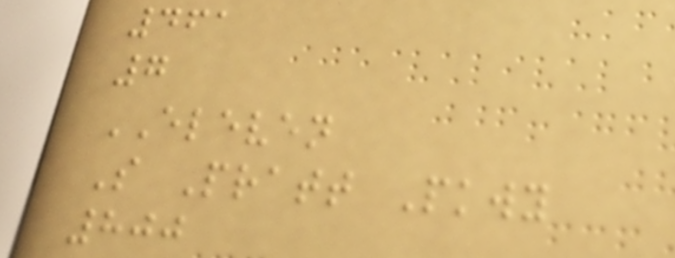461
7
ELEVEN
S Pratt Pkwy
800
